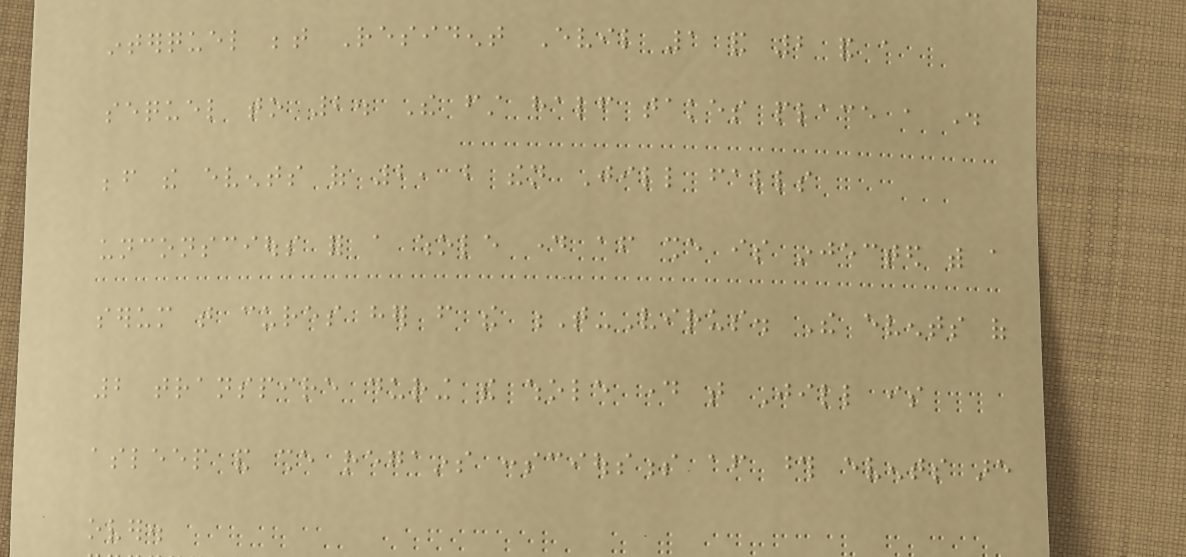interquel between Resident Evil 1 and 2 and a
sequel to 2. The first half takes place a day
before the events of 2, but then Jill falls
unconscious for a whole day after she is injected with a
serum that cures her from the T-Virus. The events of
2 transpire during the whole day that Jill is
asleep and she regains consciousness after those events are
over.
